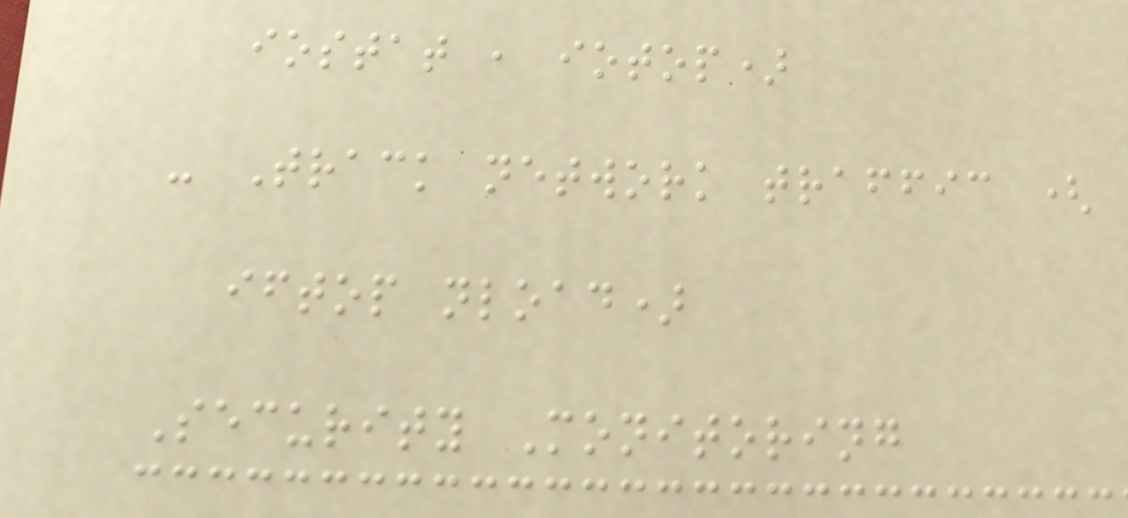iostat , iotop)
- Track network traffic (
iftop nload)
Security Monitoring
